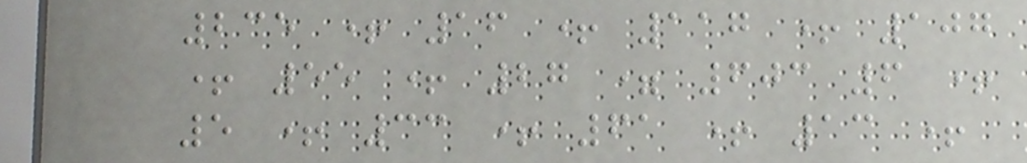235 + 16 + 117 + 107
+ 55 + 27 = 603 6 +
5 + 33 + 61 + 13 +
